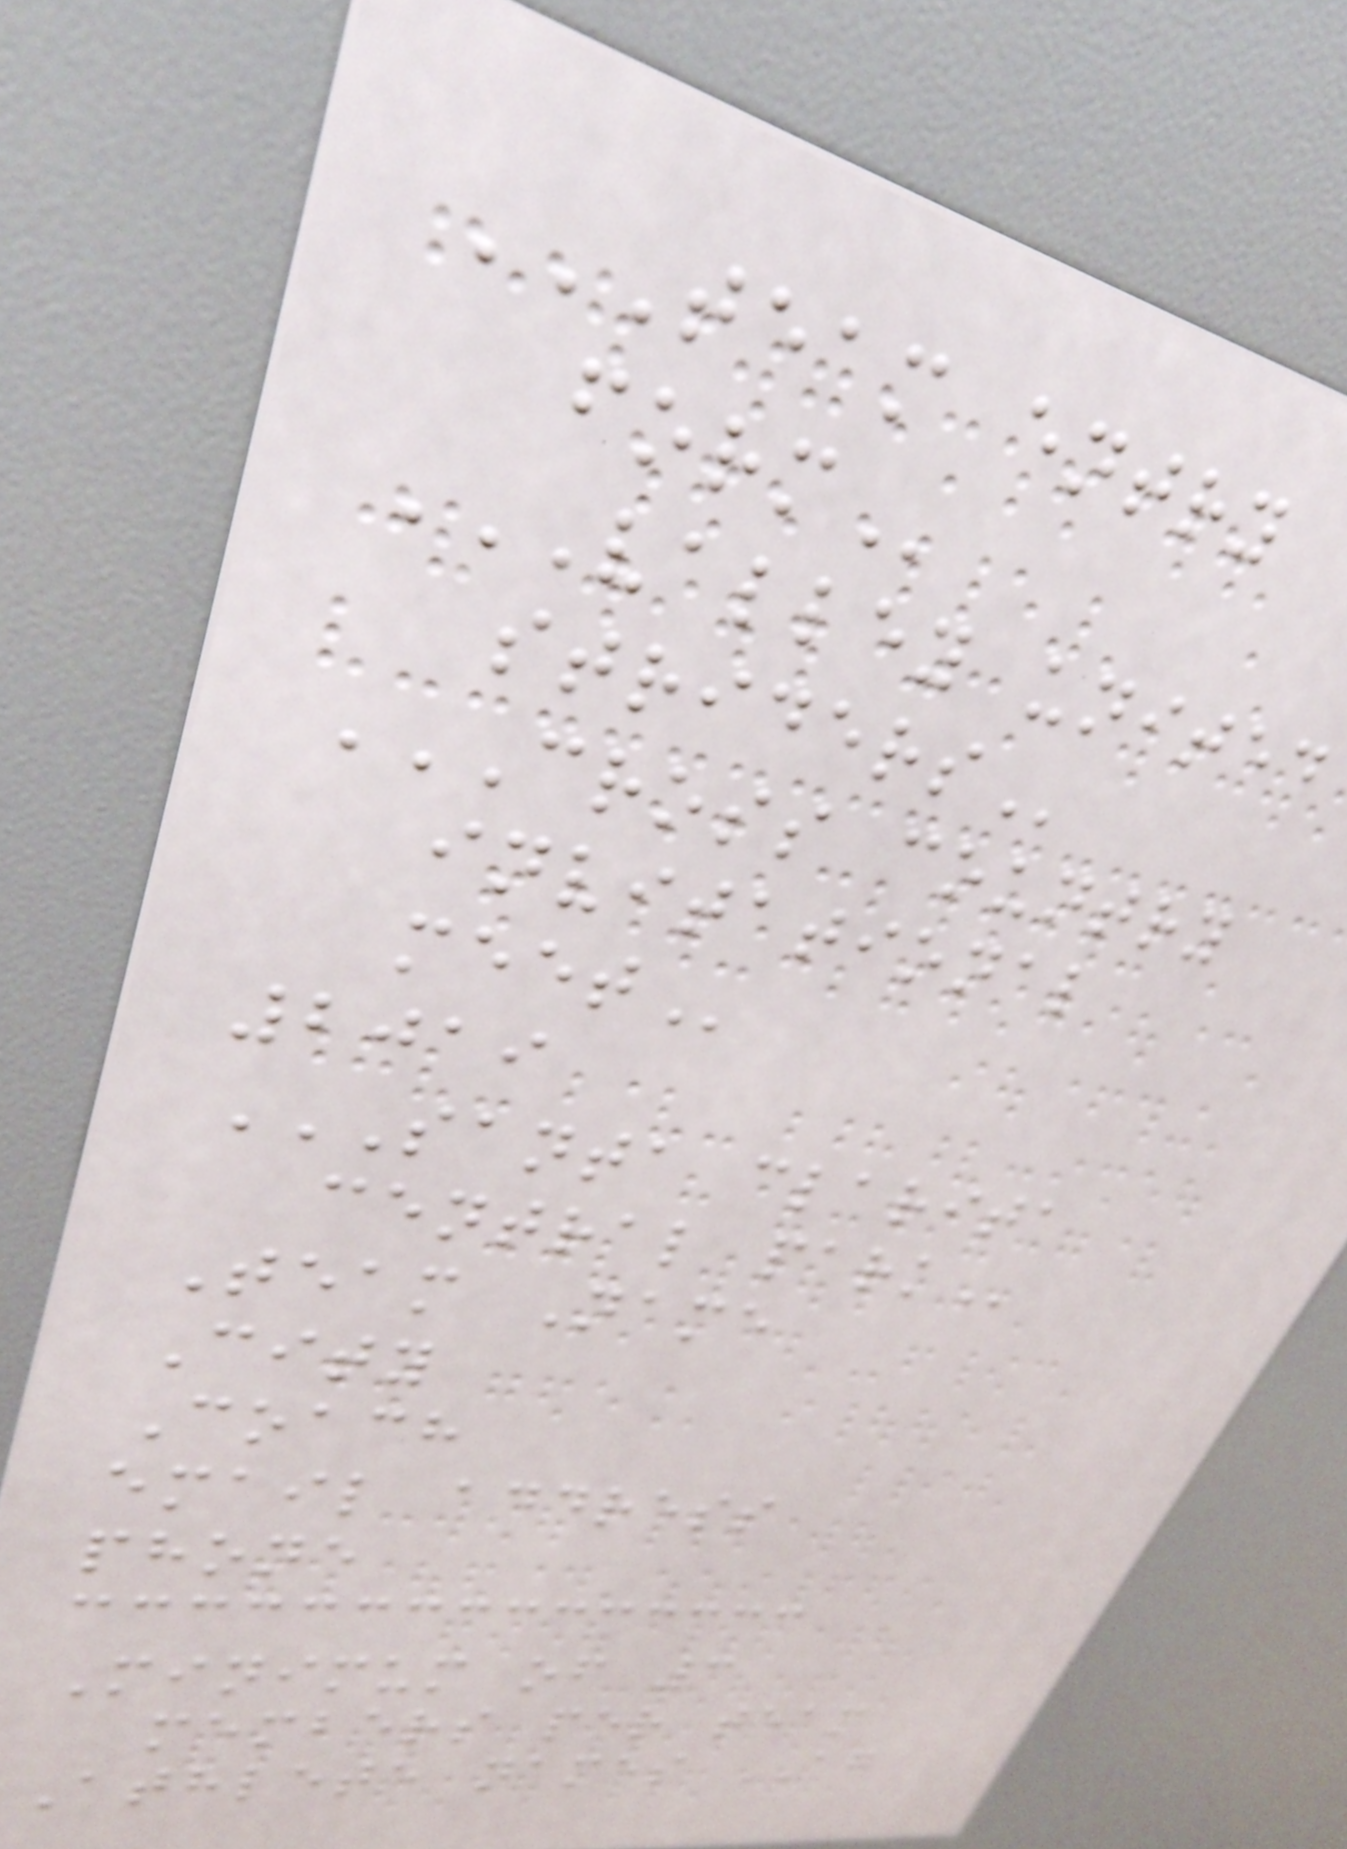TEAM ENTRY
FORM
VALLEY UNITED
STRIDERS
CROSS COUNTRY
INVITATIONAL
MEET
2019
SANTA CLARITA
CENTRAL PARK
Team Name
City
Coach
email address
phone
Minimum of 3
members per team
Athlete names AG
